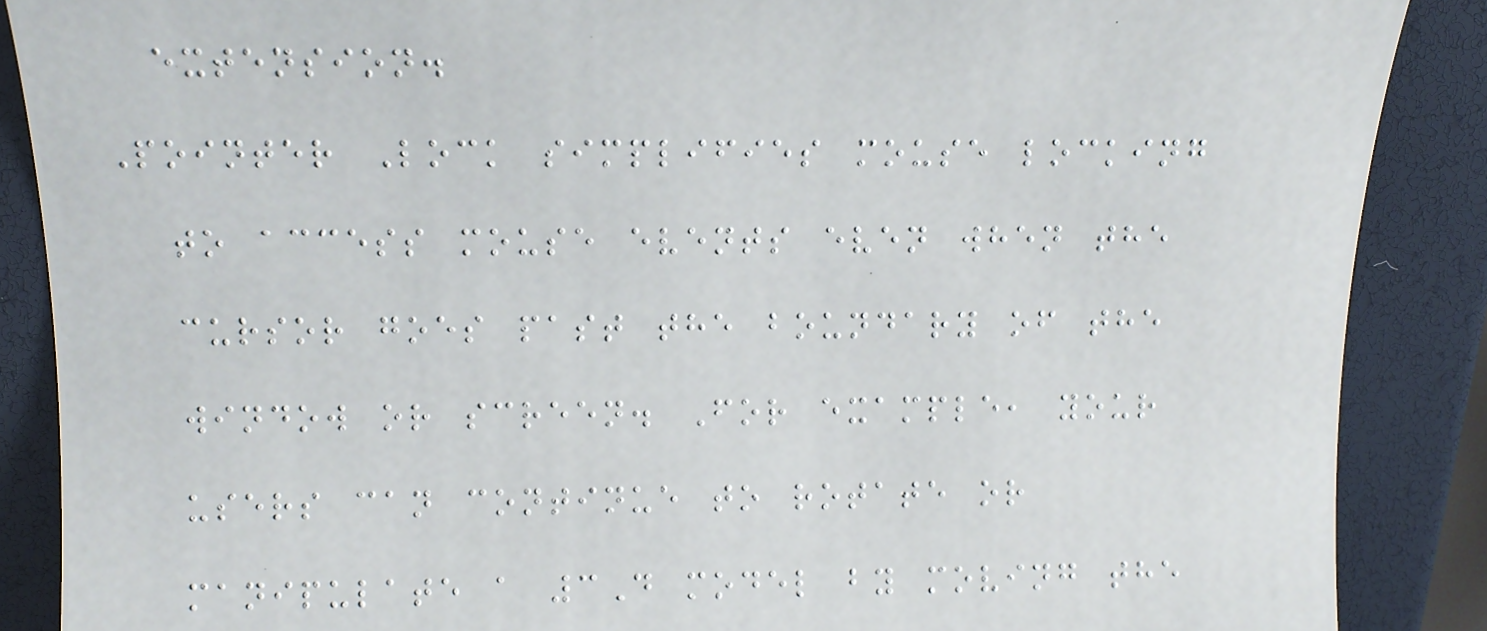extension.
Pointer Lock simplifies mouse locking
to access mouse events even when the
cursor goes past the boundary of the
window or screen. For example, your
users can continue to rotate or
manipulate a 3D model by moving the
